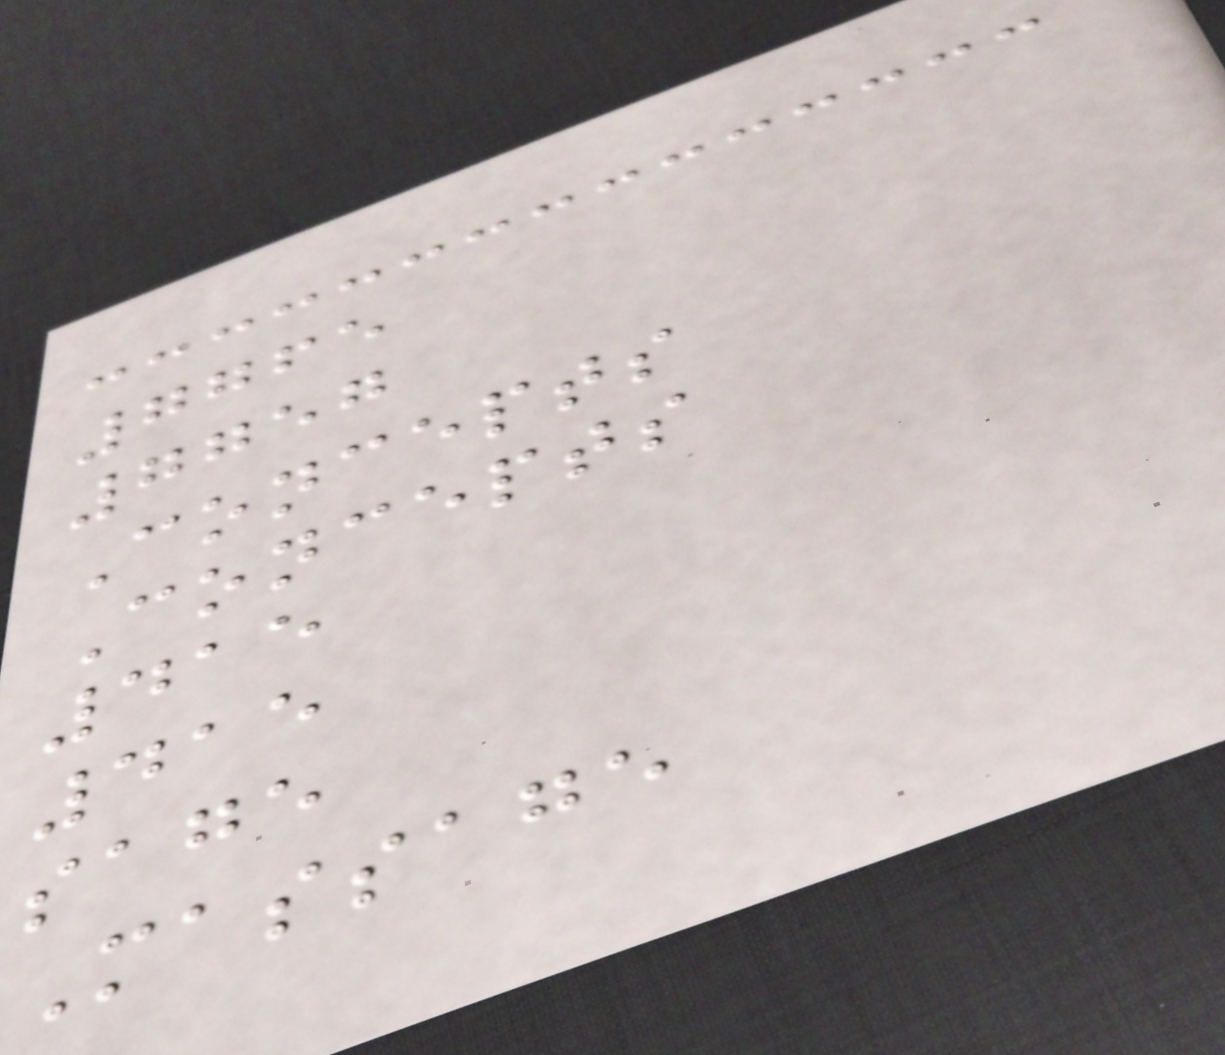7765
7757
Concepts
Concepts
415
415
sage
Massage
